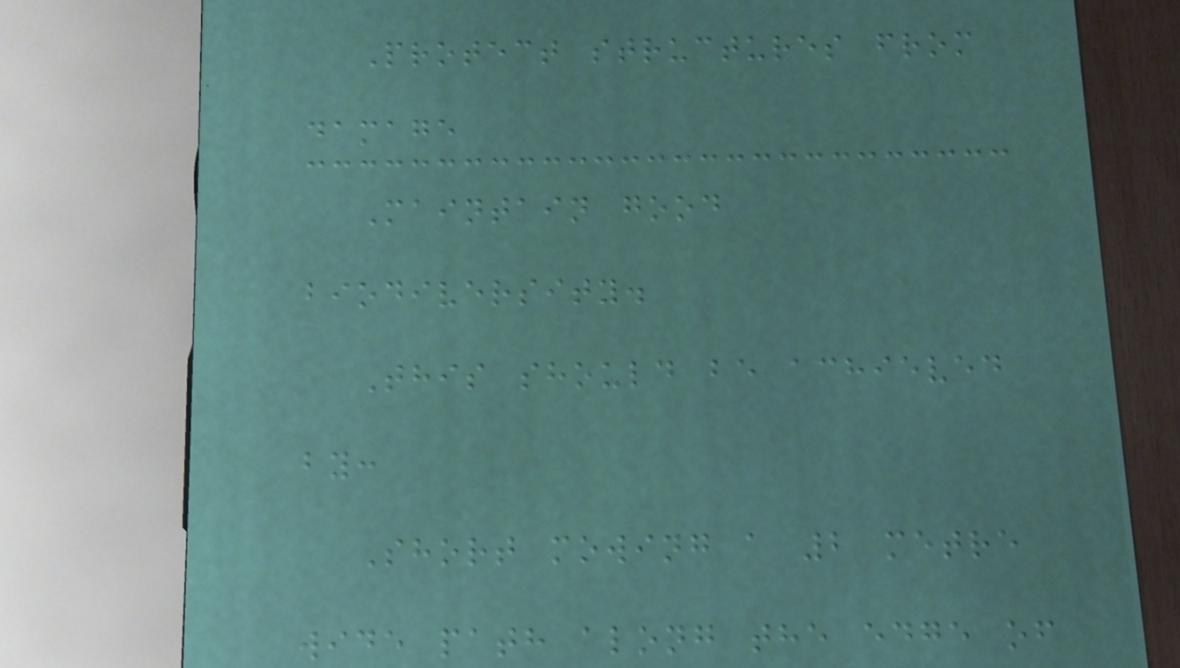Protect structures from
damage
Maintain good
biodiversity.
This should be achieved
by:
Short mowing a 2 metre
wide path along the edge of
